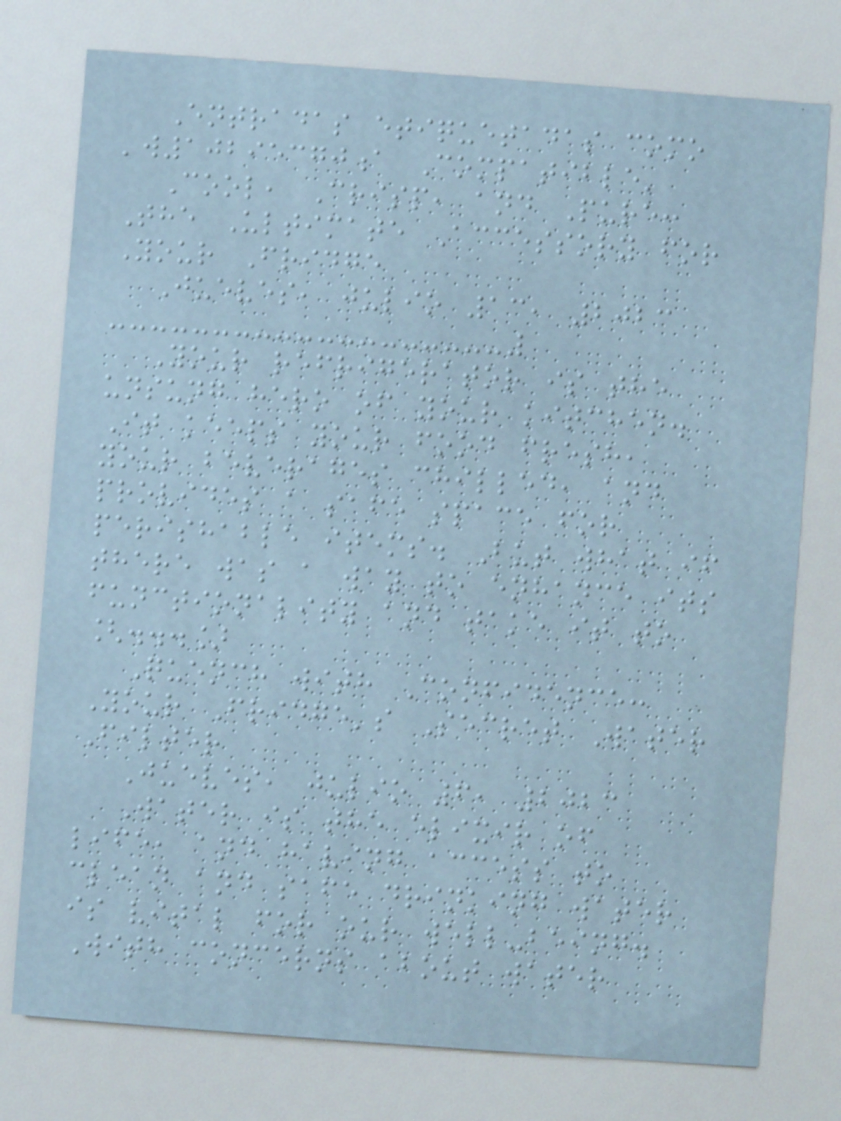Entradas etiquetadas como
'w10295370a Compatible'
Cool, Crisp, and Pure:
The Ultimate Accessory for
Your Fridge
Jueves, julio 13, 2023
Your refrigerator is the
unsung hero of your kitchen.
It keeps your food fresh,
your beverages chilled, and
provides a safe space for
perishable items. But what if
there was a way to enhance its
functionality and take it to
[...]
Quench with Confidence:
Your Fridge's Secret Water
Filter
Jueves, julio 6, 2023
Water is the elixir of
life, and having access to
clean and safe drinking water
is vital for our well-being.
With concerns about water
